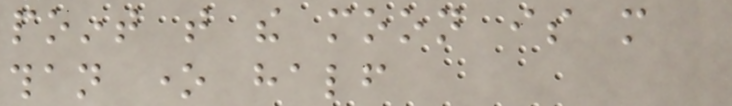point that the moon is more
than one half
